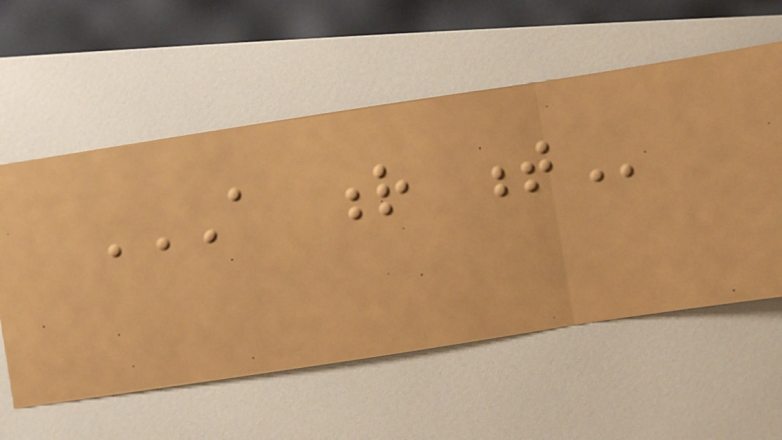A R T
